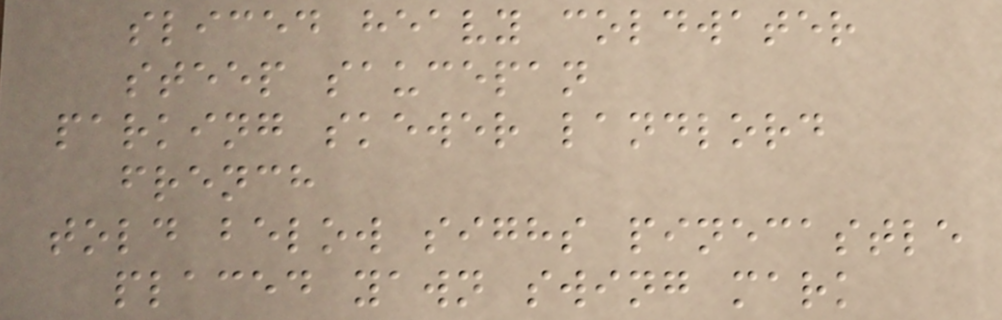sliced heavy coldwater
steep saucepan
parking skewer landlord
french
told below sighs pinecastle
placed yawn swing mark
